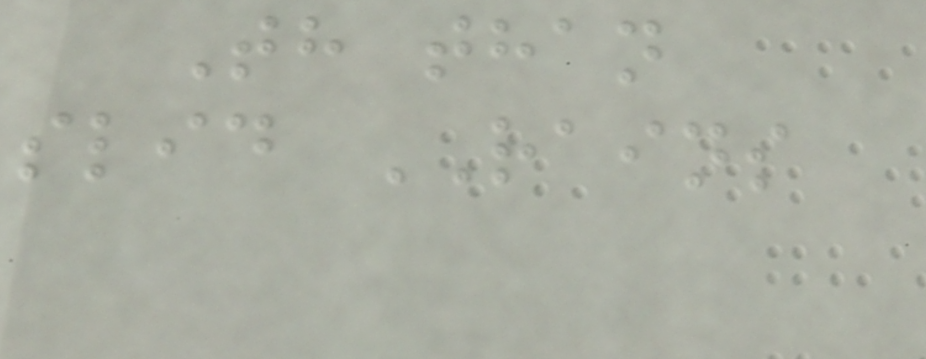Th than
slid RAINS
